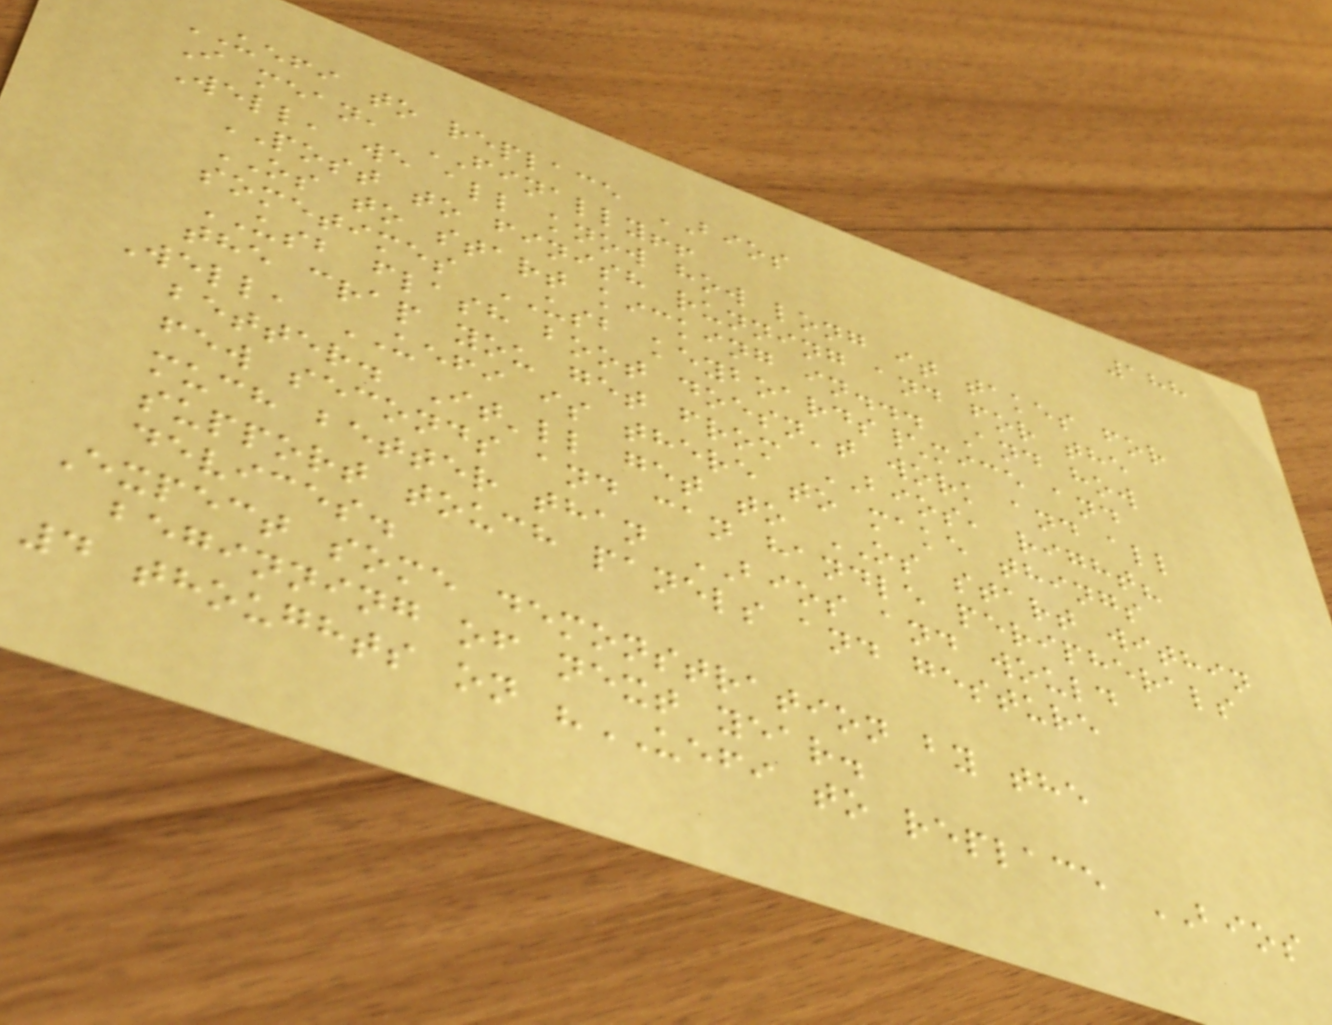188
UEFI to replace BIOS
I mean, FINALLY!!
Well, we all know how long it takes for
POST to finish running and for the
OS to start kicking in... And how
sometimes USB keyboards\mice and
USB flash boot doesn't work and all
the crap you get from BIOS, right?
Well, UEFI is there to make things
better. It'll get to OS start within
few seconds and can handle peripherals
much better than BIOS and would
support touch panels and gesture
devices.
Expect some demonstration by the
beginning of next year.
4 thoughts on "UEFI to replace BIOS
